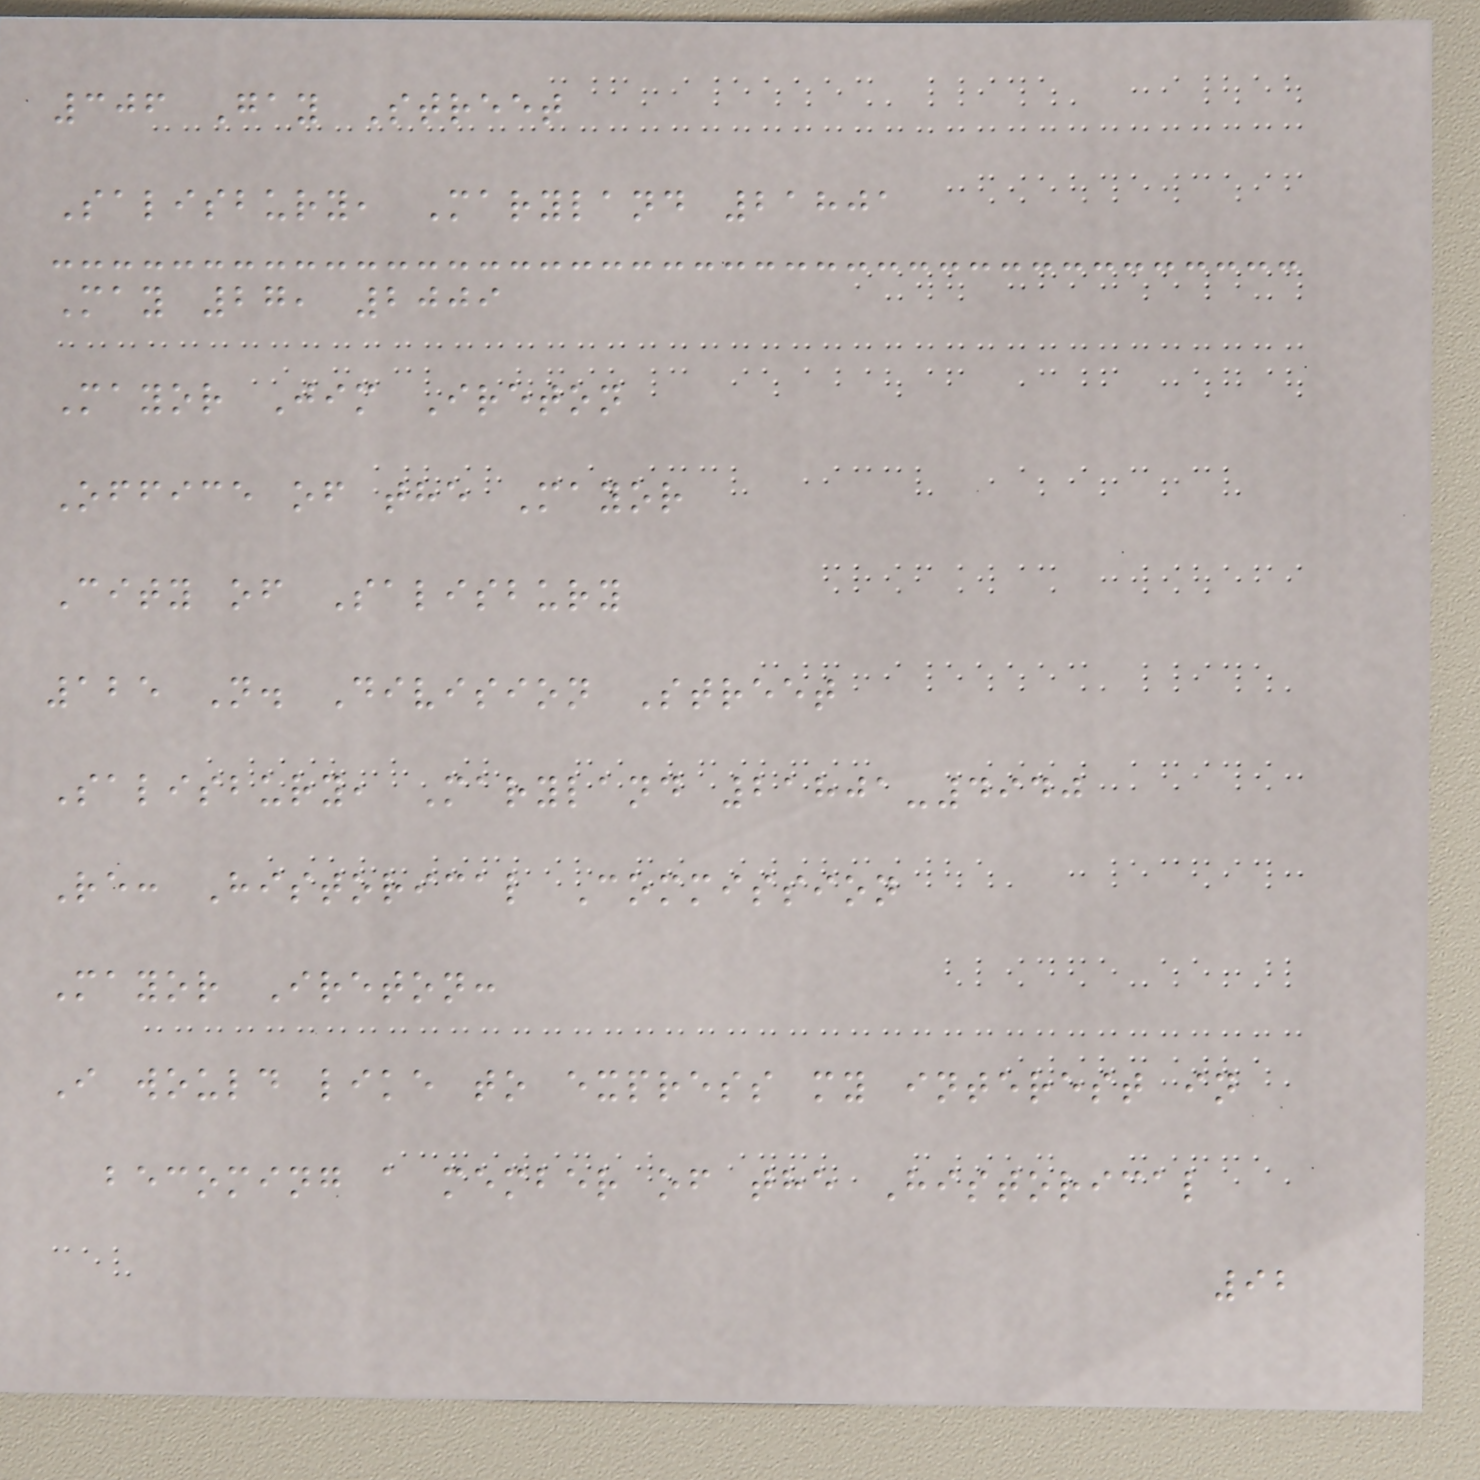306 Gay Street
Salisbury, Maryland 21801
May 27, 2009
Mayor Jim Ireton
Office of the Mayor
City of Salisbury
125 N. Division Street
Salisbury, Maryland 21801-4940
Re: Historical Commission
Mayor Ireton:
I would like to express my interest in
becoming a member of the Historical
92
